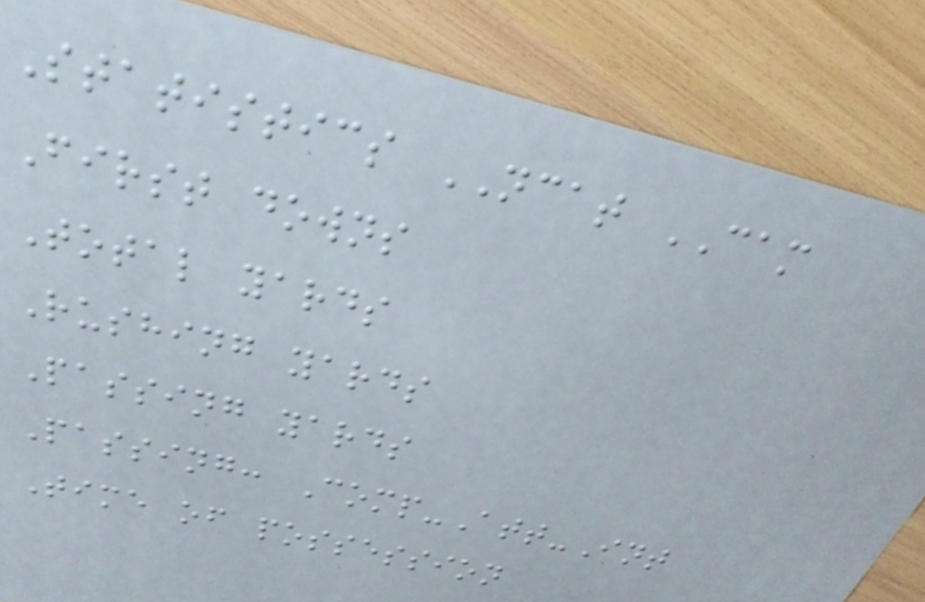Statistics NCAT CAM
First downs
Total yards
Rushing yards
Passing yards
Passing: Comp-Att-Int
Time of possession
